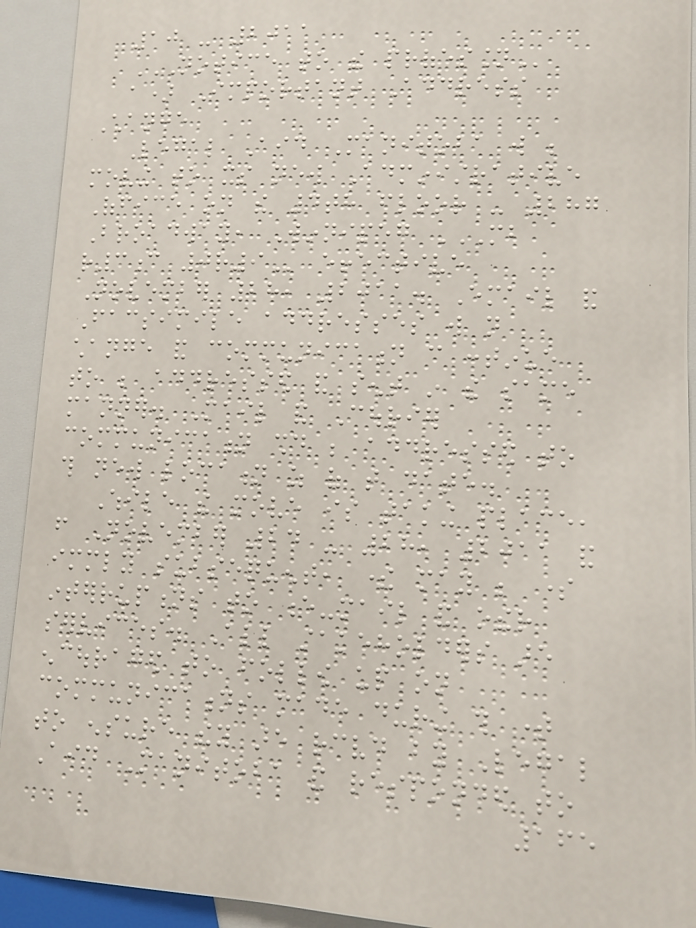10 - 2011
NOTICE TO THE PROFESSION
a) Important Address
Change
Legal Aid Manitoba will be
moving to its new Administrative
Office on the 4th floor - 287
Broadway, Winnipeg MB
R3C 0R9 effective
November 28, 2011. Email and
Facsimile addresses will not
change and communication can continue
to be addressed and sent in the same
manner. Mail and Courier
communication should be addressed to
this new location as of that date.
While the move is taking place,
from November 24 - 28, 2011 and
immediately subsequent, there may be some
interruptions to e-mail and other
services. All stakeholders are
encouraged to follow up on
communications made during this time
to ensure they are received by Legal
Aid Manitoba and responded to
165
